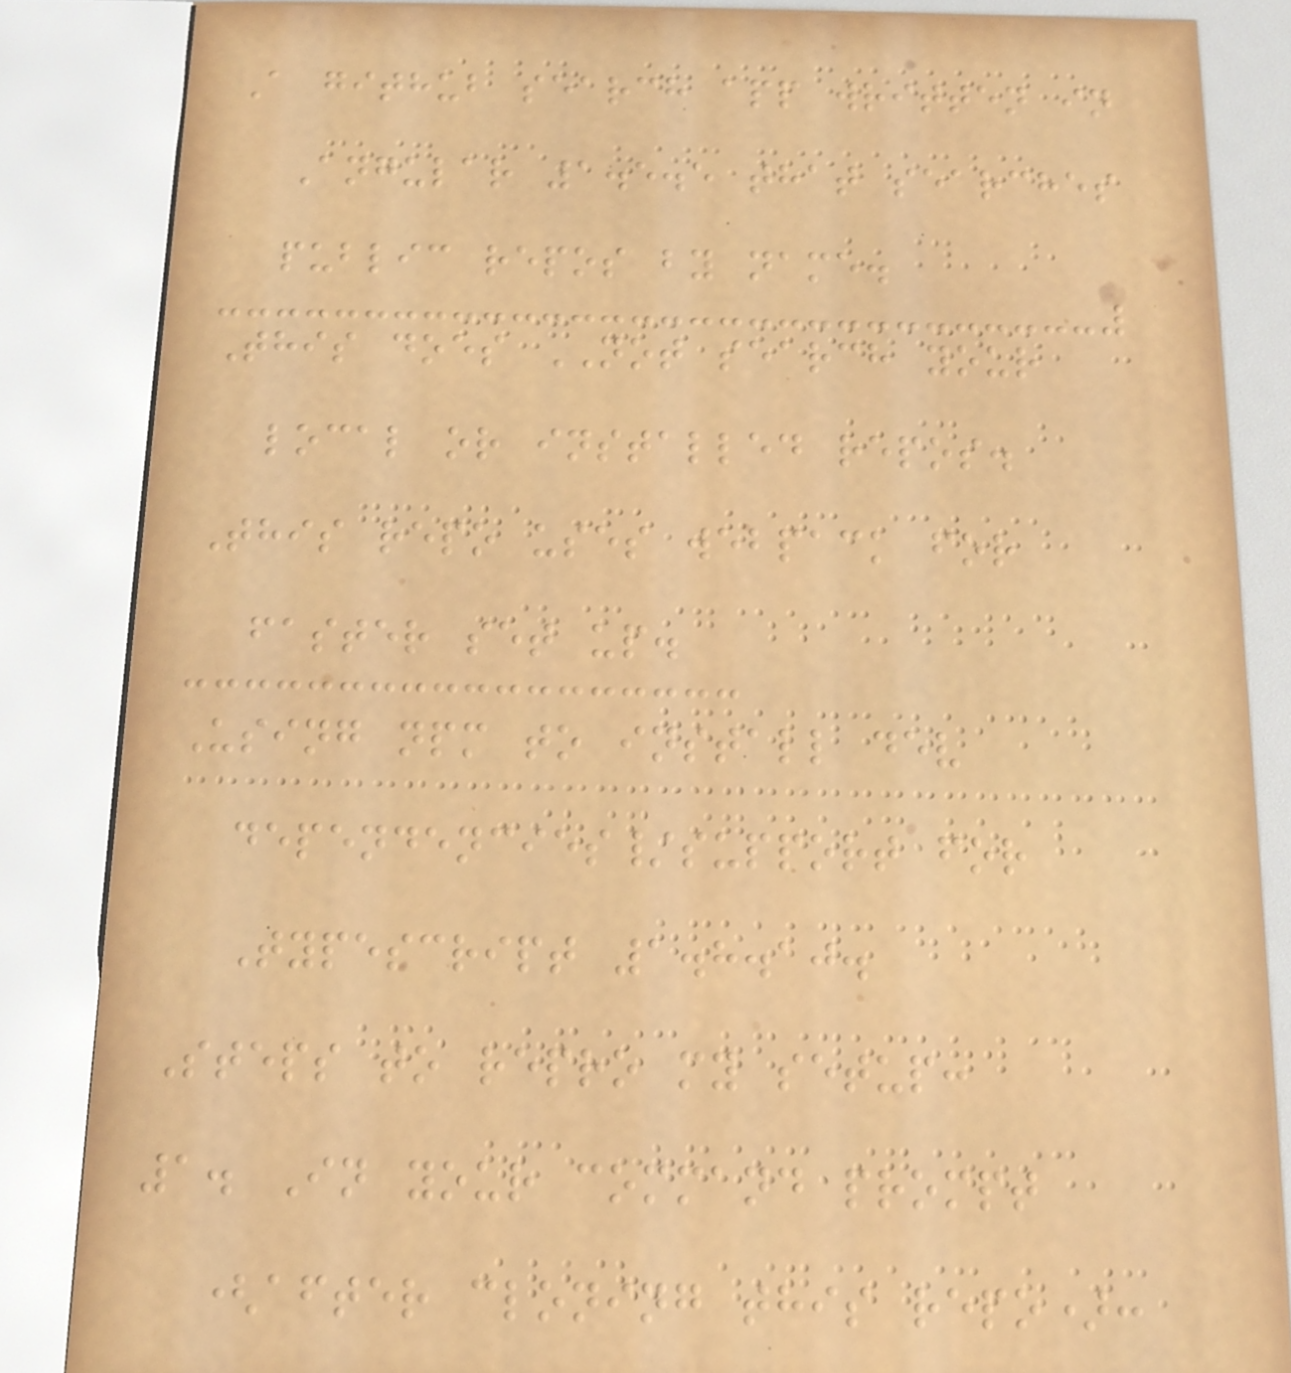A github search app written in
Angular 1.5.5 that searches
public repos by name.
This does NOT search your
local or installed repos.
This repo uses webpack for
faster set up.
Using npm to install dev
dependencies/support for
Typescript 1.8.10.
Steps to repro my setup:
1. In your command prompt
(after cloning this repo):
